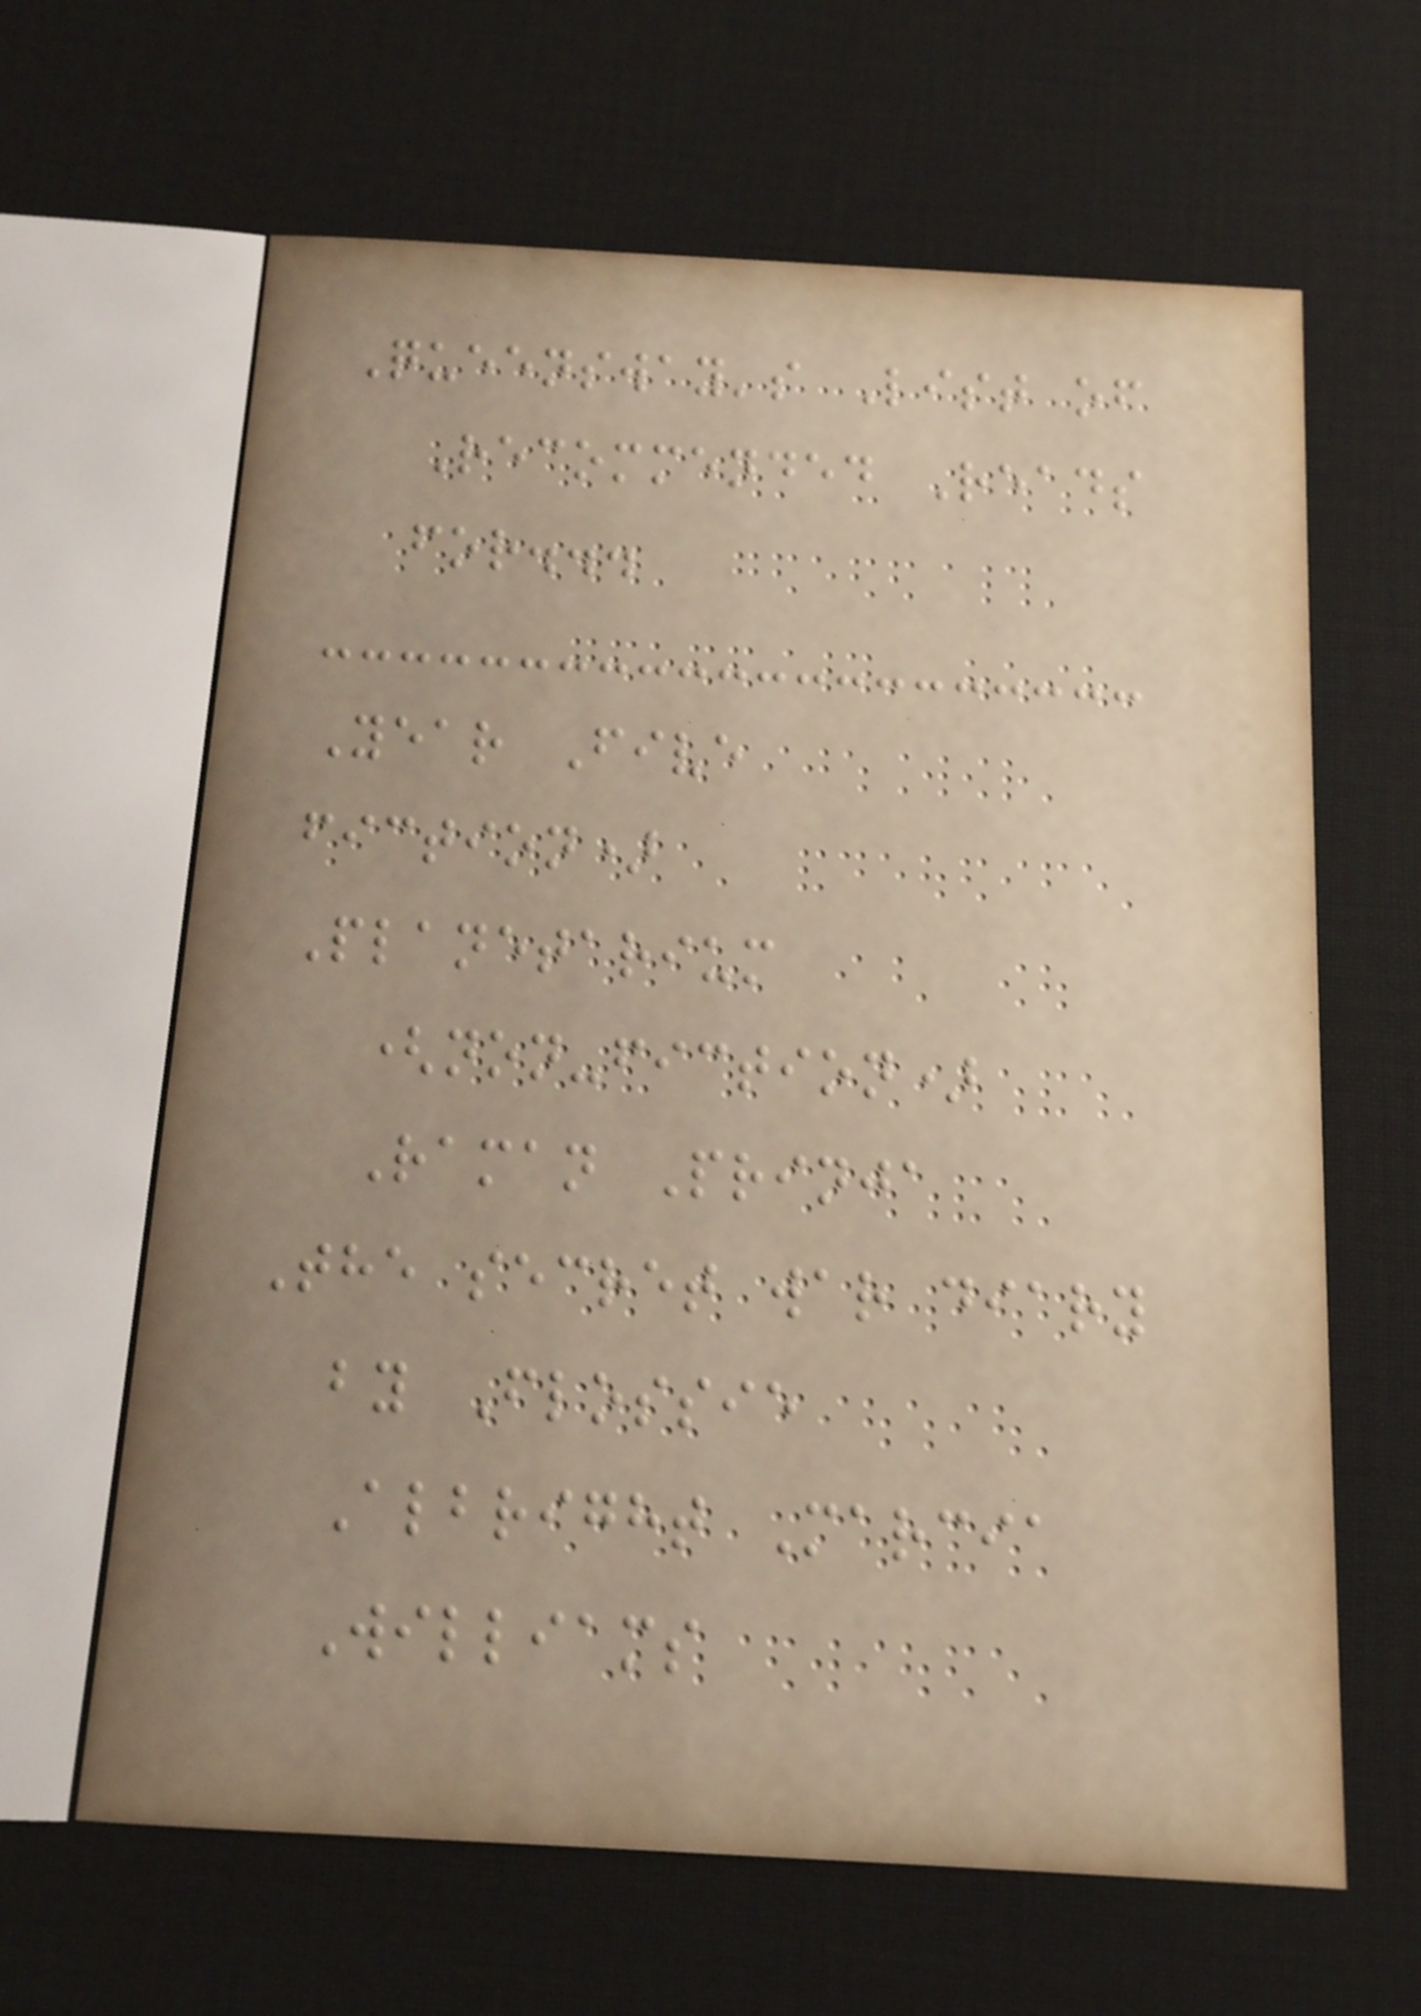Queensway's List of
Recommended Reads
for...
Year Five
fiction)
Planetarium
(non-fiction)
Raman Prinja
The secret war diary
by Flossie
Albright Marcia
Williams
